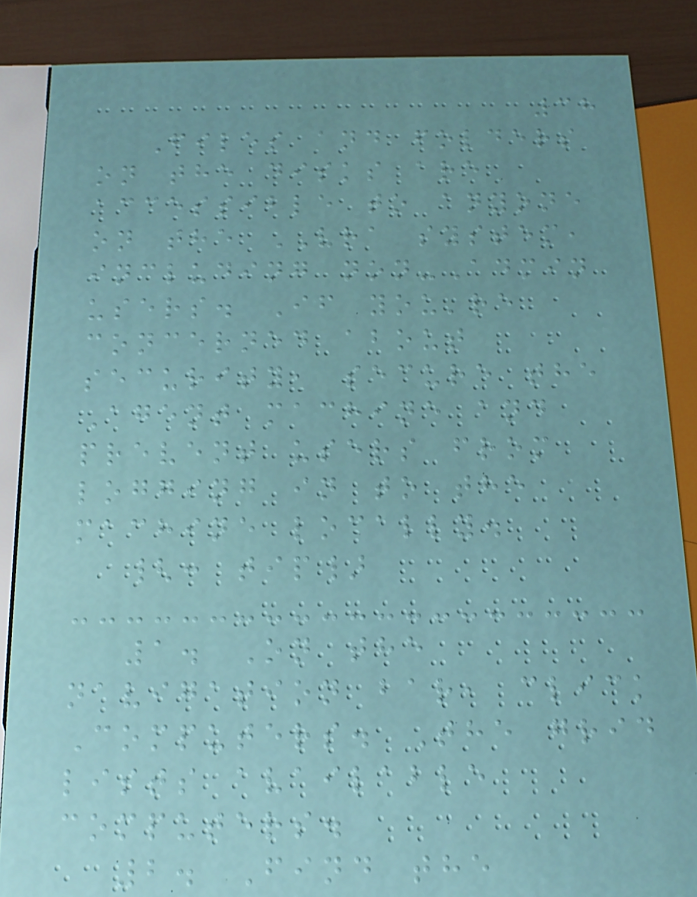38
Files and folders
on the disks are
accessible to anyone
on the VRA system,
including non-Admin
users. If you're
concerned about
security, secure the
Agent machine and
prevent users from
logging in to the
machine locally.
{: tip}
1. On the
navigation bar, click
Computers. The grid
lists available
computers.
2. Find the
